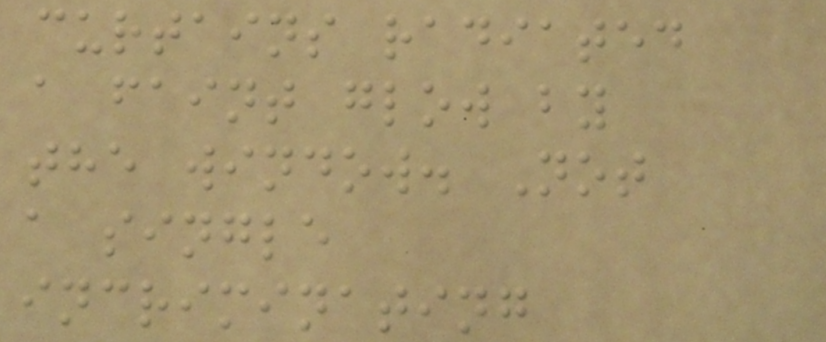curtains radiated
a faint glow by
the window. Not
a single
incriminating
